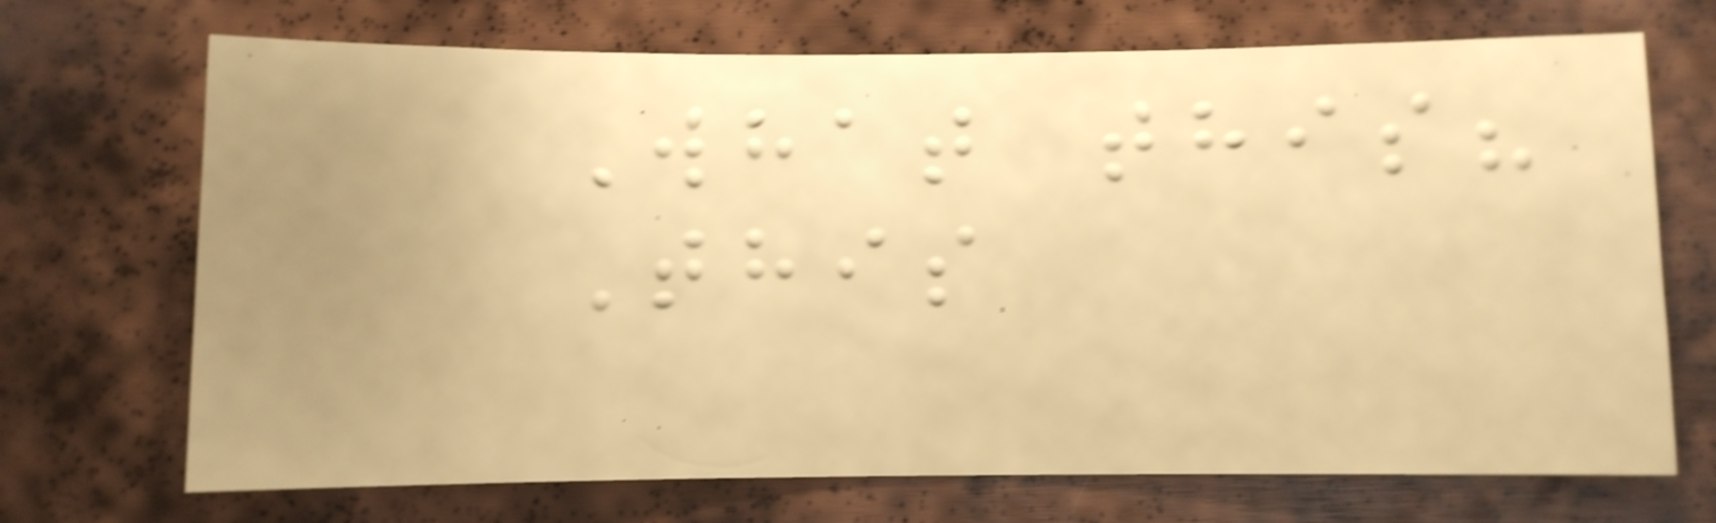What this?
This
